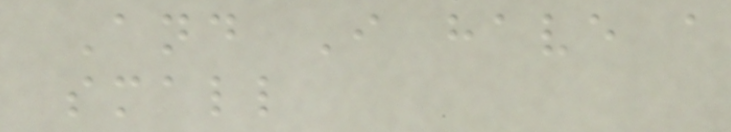And I have a
small
